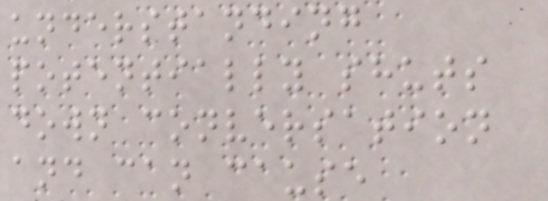understanding
potentially shuts
down conversation
and can cause
